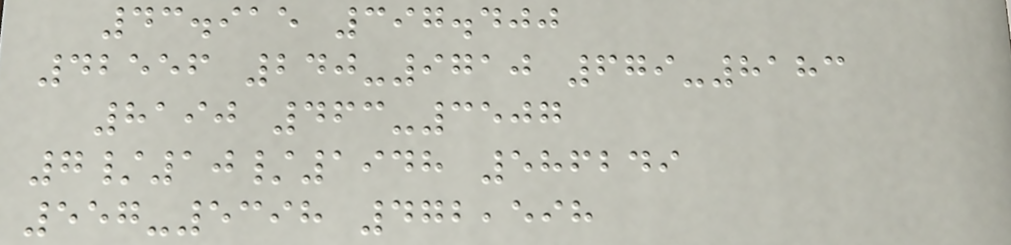43.915 397.400
42556 240-9710 679-8183
8190 463-3507
7/10/1948 586249
557-5398 472,598
